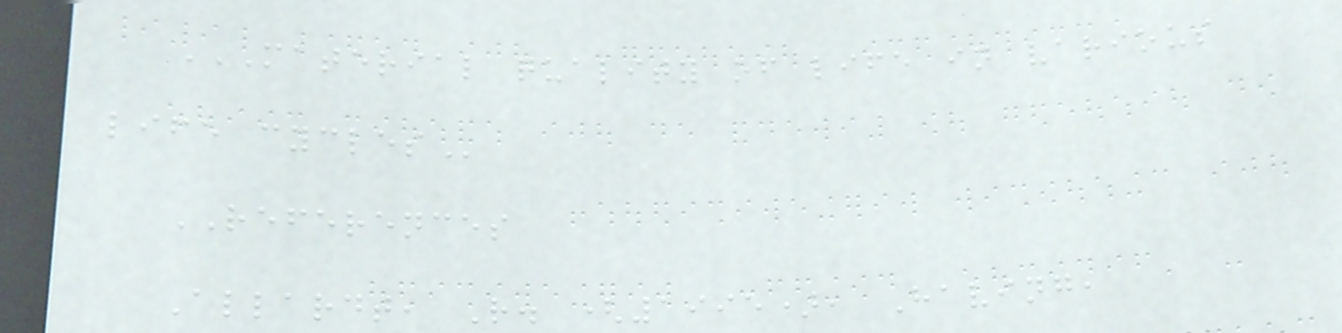MATERIAL QUALITY OF LIFE IN VARIOUS
LIFE CYCLES
REFERENCES
Allardt, R. (1995), Having,
